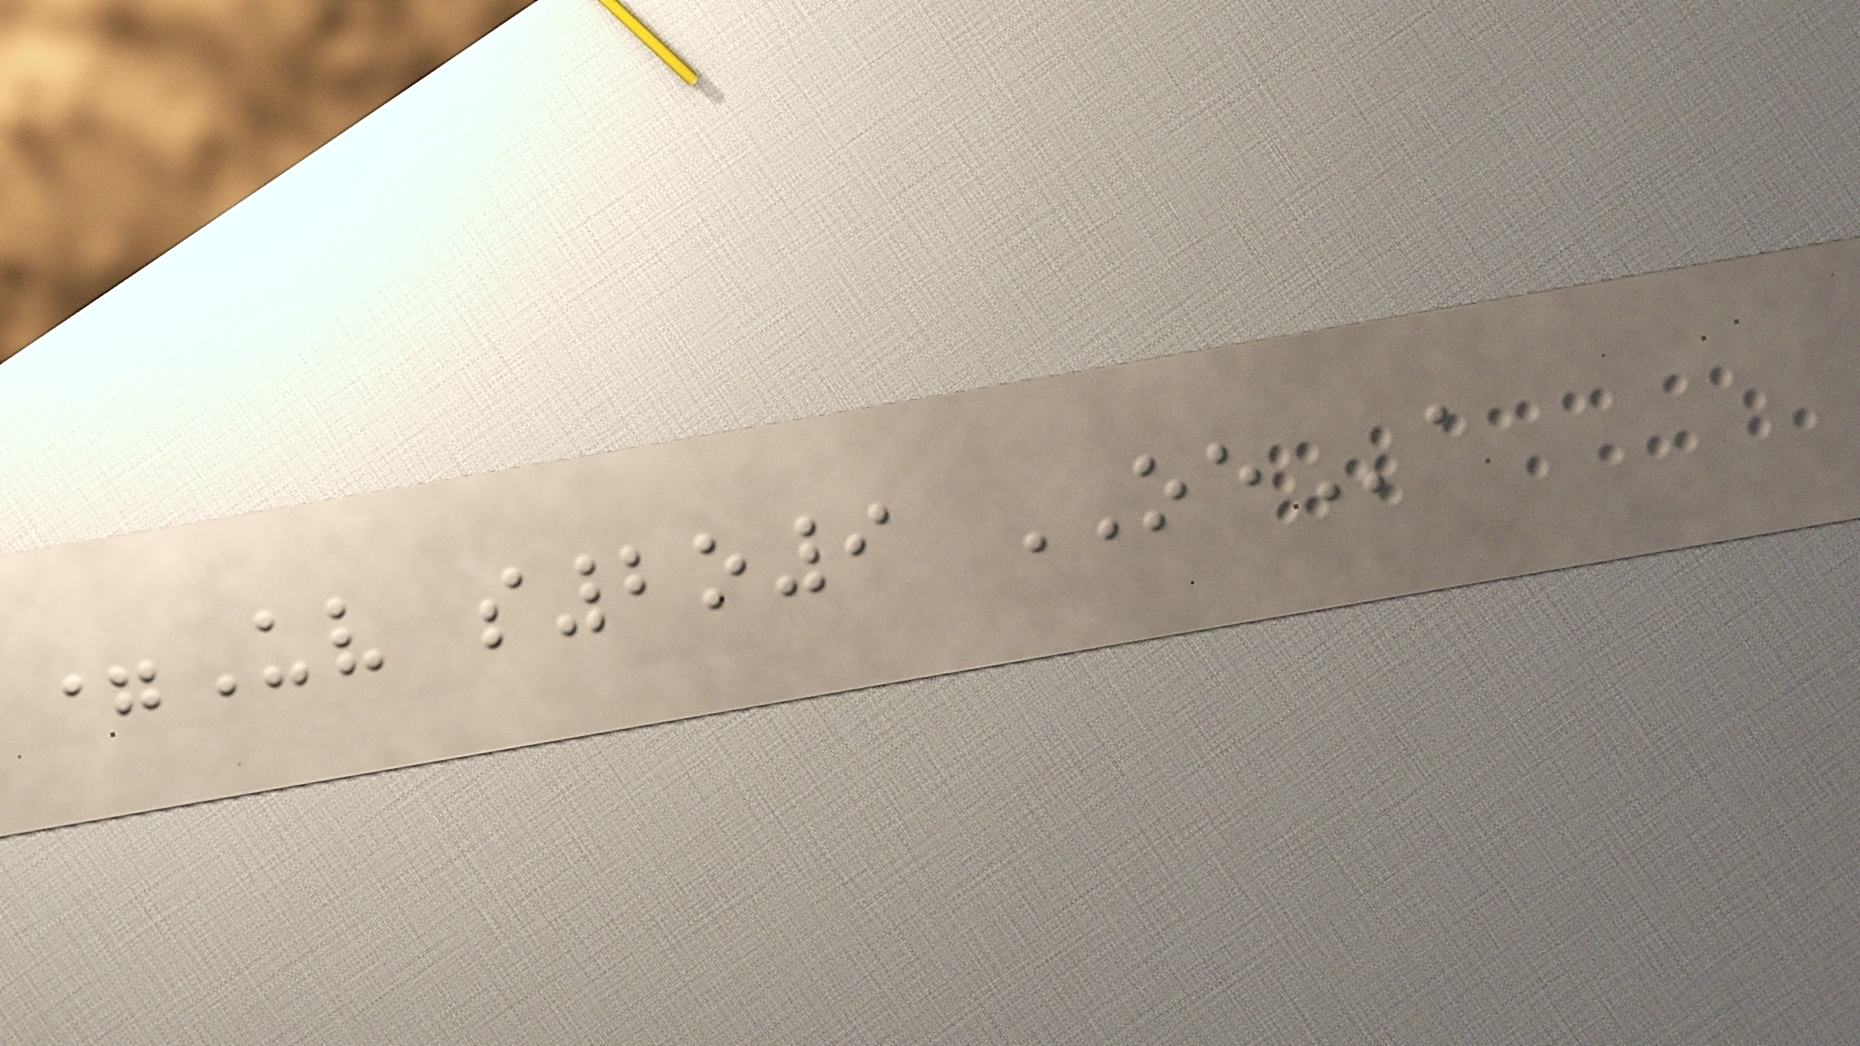=Uv s2o9 OEa
